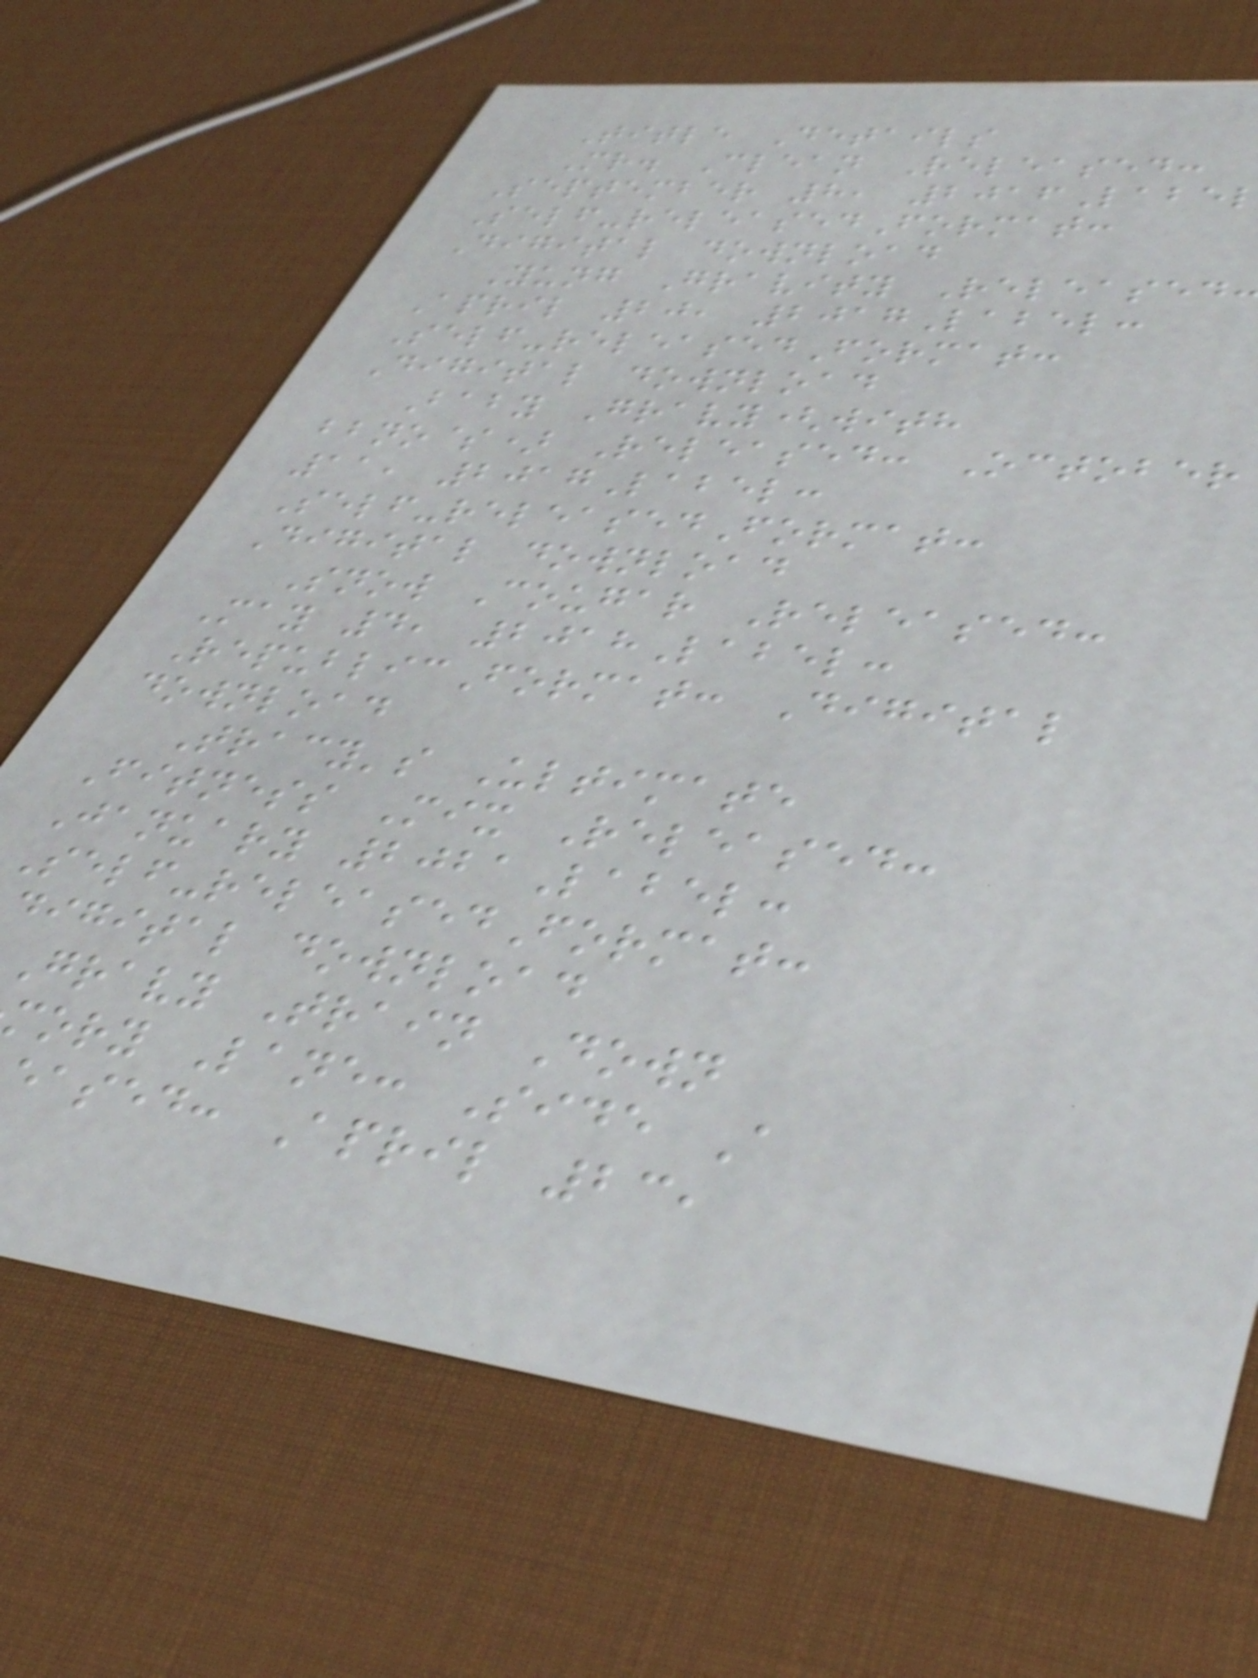Title Details
Mr. Clean Released:
September 8, 2016Labe
Self-releasedFormat:
Digital download
Yung Gravity Released
April 20, 2017Label:
Self-releasedFormat:
Digital download
Baby Gravy(with
bbno$) Released: October
11, 2017Label:
Self-releasedFormat:
Digital download
Snow Cougar Released:
May 4, 2018Label:
RepublicFormat: Digital
download
Tracy's Ultimate
Fitness Mix Released:
January 2021Label:
Self-releasedFormat:
digital download
Gravy Train Down
mory Lane: Side A
eased: April 23,
